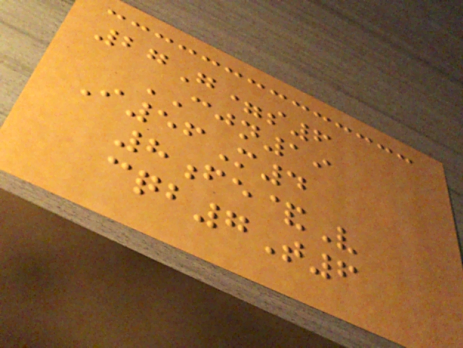27G=s6
CJN19
I56M4
8fe&V
cqb7T6
